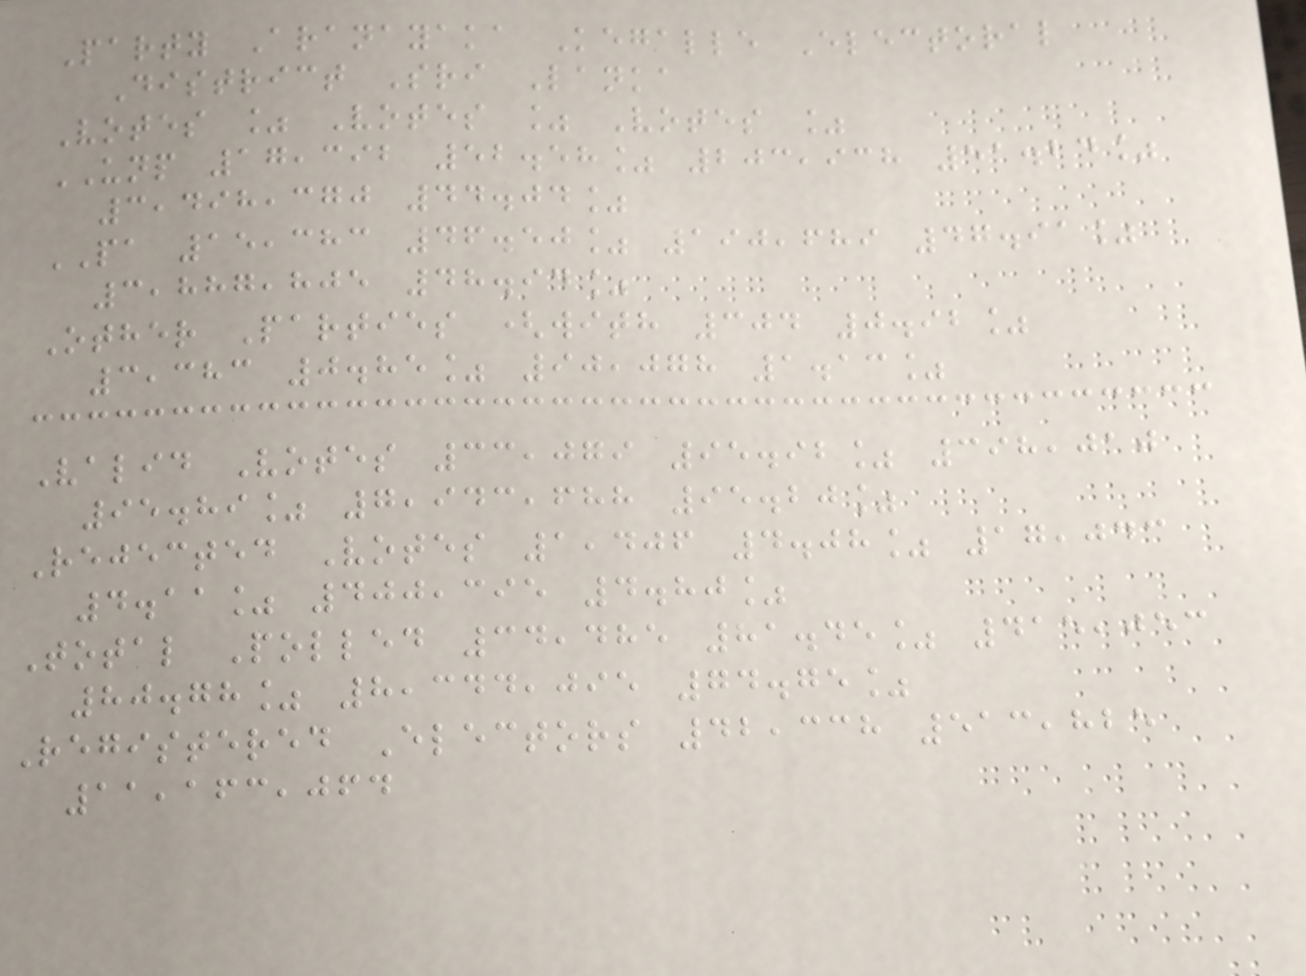Party Aranayaka Kegalle Electoral
District Sri Lanka
Votes % Votes % Votes %
UNP 17,392 52.58% 203,938 51.24%
3,498,370 44.04%
PA 15,383 46.50% 190,689 47.91%
3,887,805 48.94%
Other Parties (with 304 0.92%
3,383 0.85% 90,078 1.13%
Valid Votes 33,079 95.92% 398,010
95.89% 7,943,688 95.20%
Rejected Votes 1,406 4.08% 17,043
4.11% 400,395 4.80%
Total Polled 34,485 81.45% 415,053
80.78% 8,344,095 74.75%
Registered Electors 42,338 513,825
11,163,064
